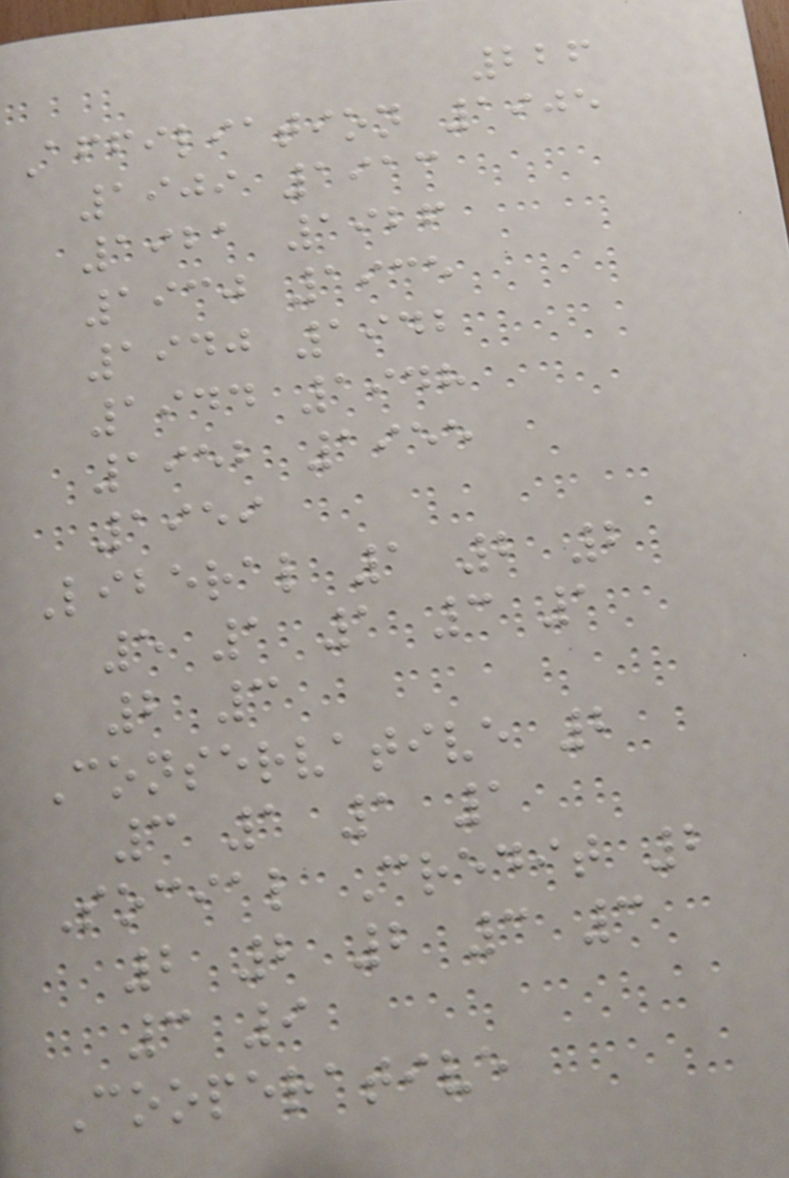226
Affiliation 1905
1909 1913
1921 1926
1930 1935
1940 1942
1944 1948
1952 1955
1959
Liberal 1 2 2
5 1 1 3 1
2 3
Conservative 2
3 1 1 1
Social Credit 2
2 2 2 3 3
3 9
Cooperative
